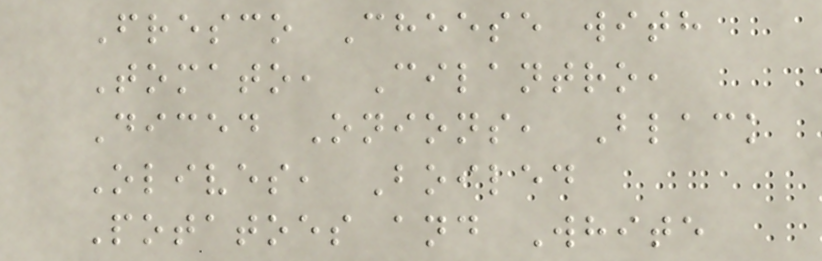Fresco Cheese with
Tomato, Cilantro,
Diced Onions, Black
Olives, Boiled
Potatoes and White
